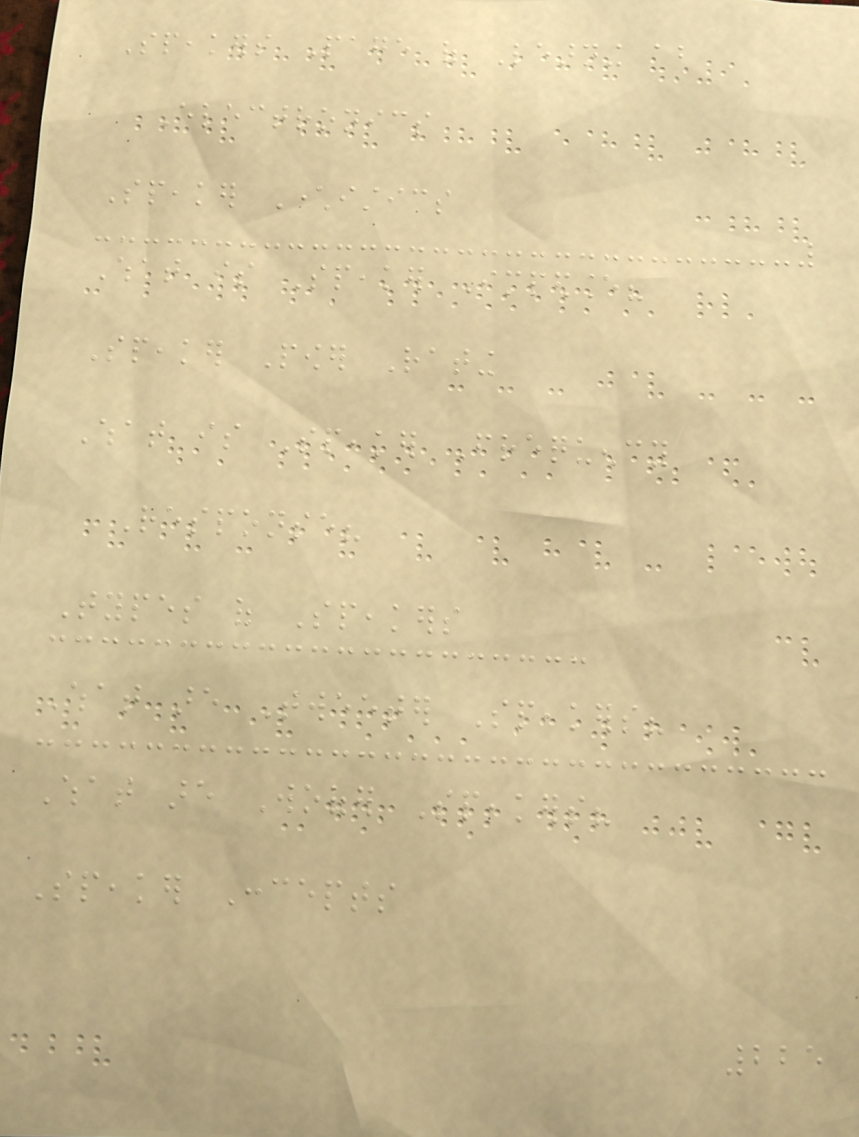Speakers Page of Learning about
Electronics
Speaker Characteristics
What is Speaker Impedance?
Speaker Power Rating
What is Speaker Frequency
Response?
Types of Speakers
What are Tweeter Speakers?
What are Woofer Speakers?
Speaker Concepts
225
